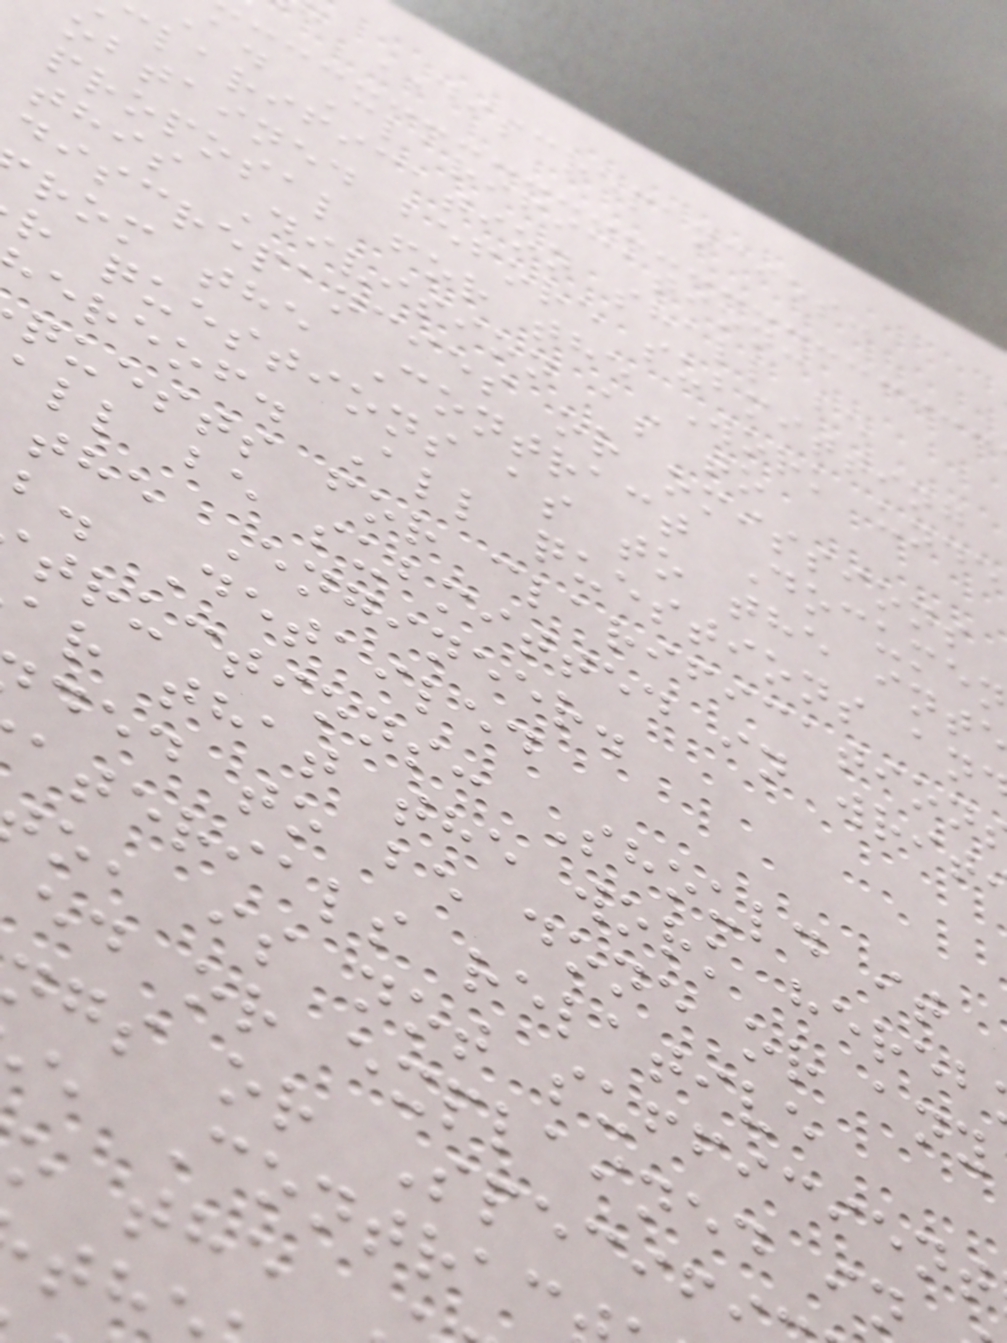DISCREPANCIES:
a. Clarification:
clarification shall be
obtained before submitting
proposal for the Work unde
this Division as to
discrepancies or omissions
rom the Contract Documen
r questions as to the int
ereof. All questions an
quests for clarification
ll be submitted in writ
the Engineer.
b. Detailed
tructions: Should it
ar that the work hereb
ded to be done or any
aterials relative
o, is not sufficient
ed or explained in
gs or Specif
e Contrac
